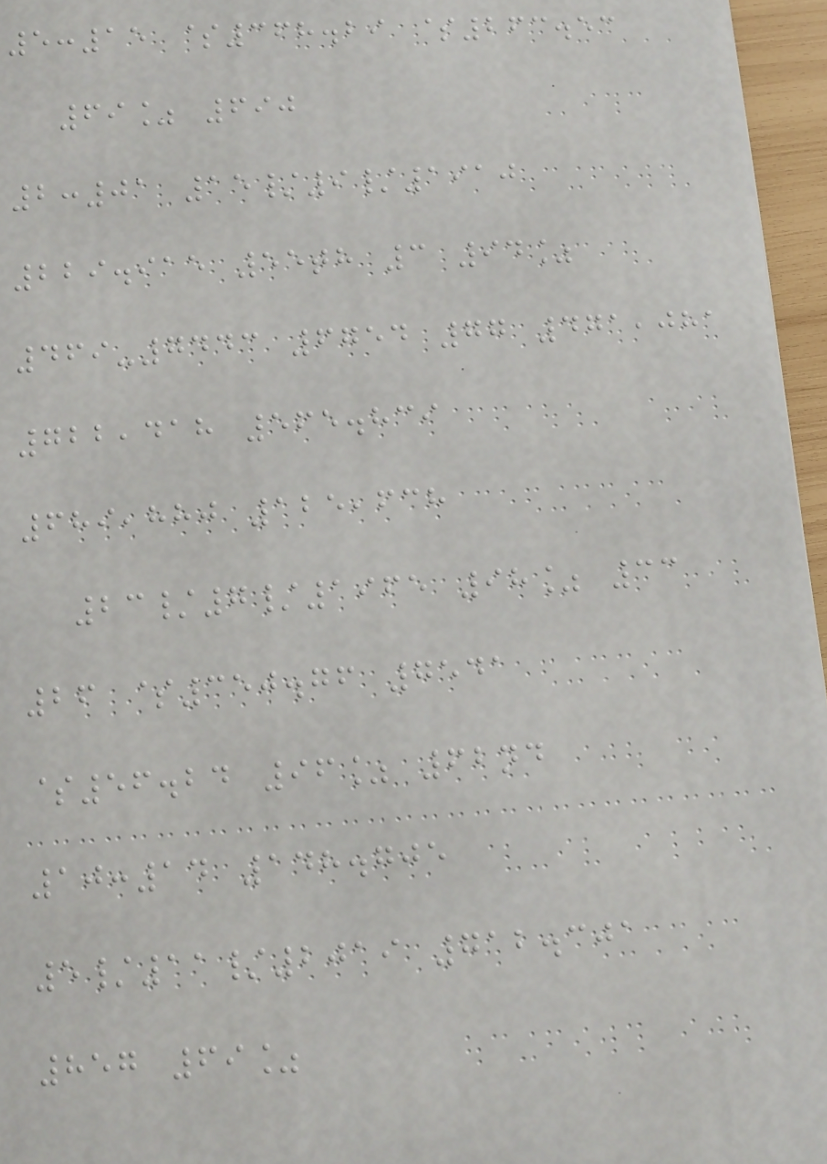5:15 $368.29 $263.53
69% 690
2:01 15/9/1910
229.915 55th 3 94%
469-7443 6754 77 471,081
722,418 565.839
689,880 125,638
23/7/1965 98% 33
26 $350.76 7541
$56.24 96% 62nd
10:14 148.705
5/11/2019 712.301
857 69%
